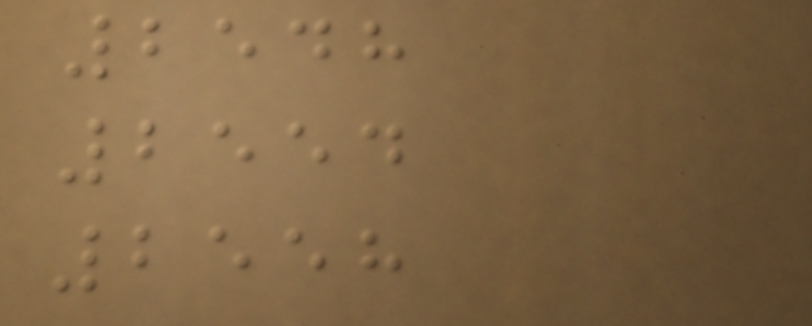2548
2554
2558
